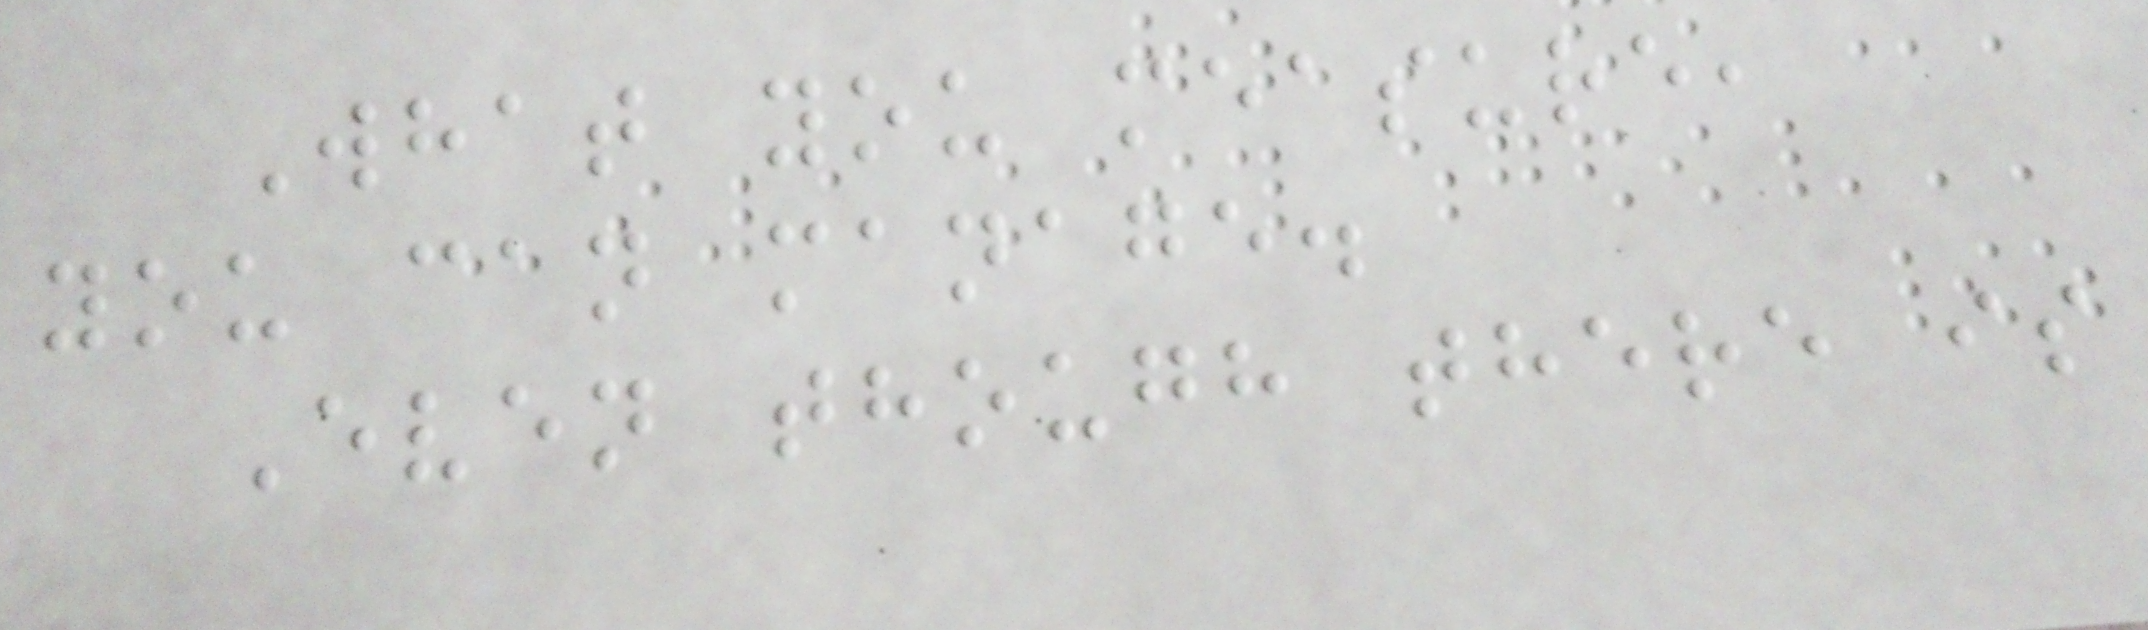What you measure,
you can manage.
Even though there is
